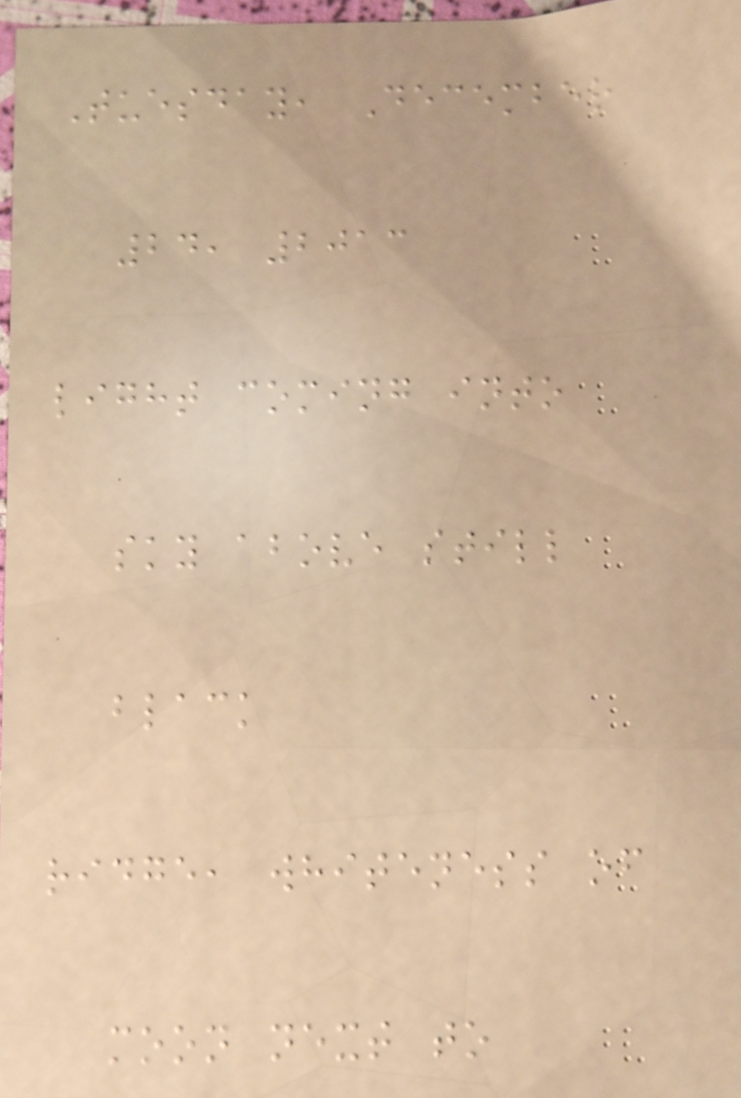Tuesday, December
24, 2013
light coming into
sky above still
black
ridge, whiteness of
moon next to
